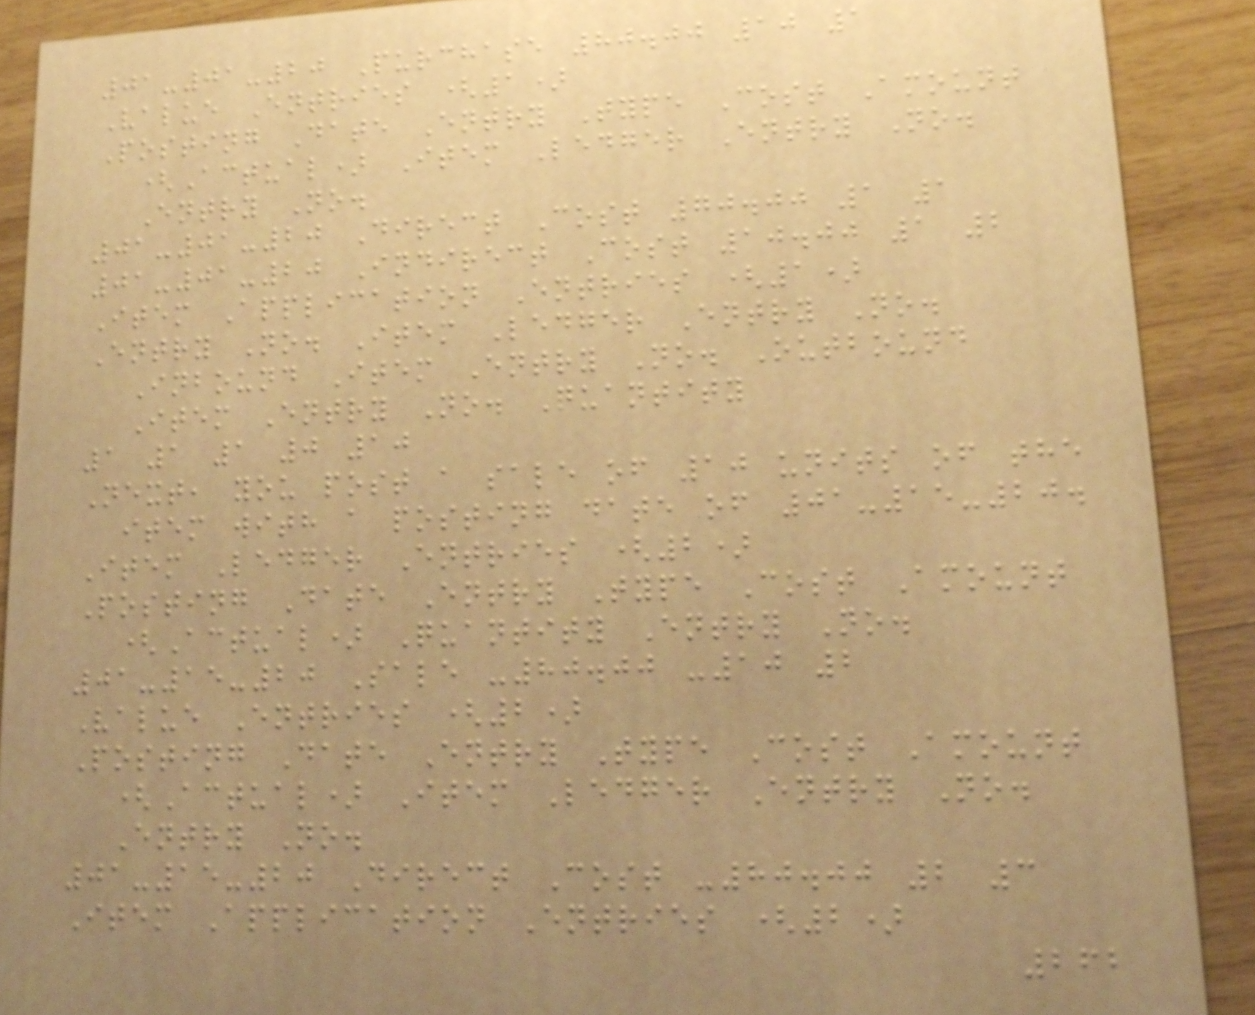01-01-20 Purchase 80.00 10 1
Value Entries (1)
Posting Date Entry Type Cost Amount
(Actual) Item Ledger Entry No.
Entry No.
01-01-20 Direct Cost 70.00 1 1
01-01-20 Indirect Cost 10.00 1 2
Item Application Entries (1)
Entry No. Item Ledger Entry No.
Inbound Item Entry No. Outbound
Item Entry No. Quantity
1 1 1 0 10
Next, you post a sale of 10 units of the
item with a posting date of 01-15-20.
Item Ledger Entries (2)
Posting Date Entry Type Cost Amount
(Actual) Quantity Entry No.
01-15-20 Sale -80.00 -10 2
Value Entries (2)
Posting Date Entry Type Cost Amount
(Actual) Item Ledger Entry No.
Entry No.
01-15-20 Direct Cost -80.00 2 3
Item Application Entries (2)
262
